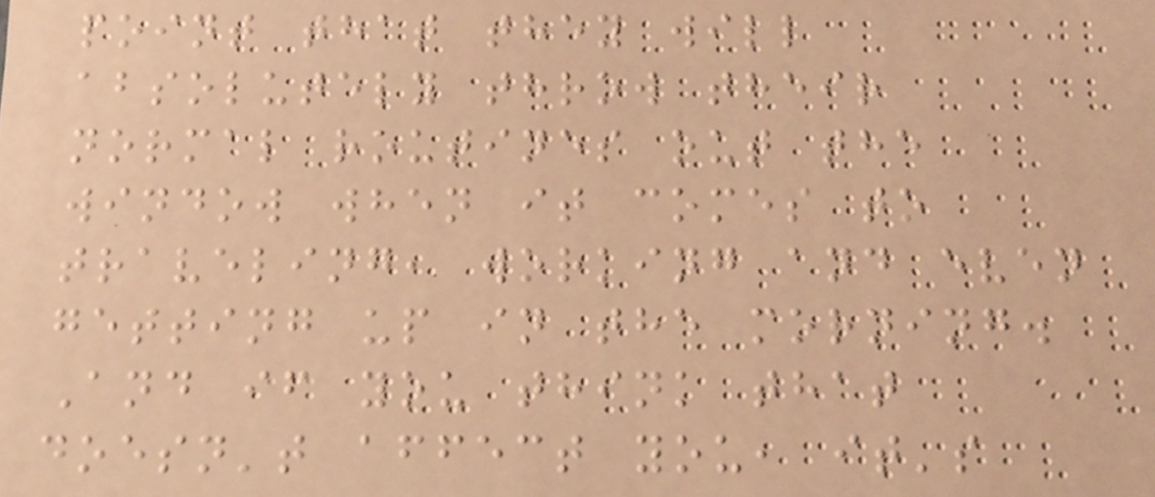point that they will
absolutely throw their
normal routines out the
window when it comes to
traveling, working and even
getting up in the morning.
And if you think that
doesn't affect you, it's
